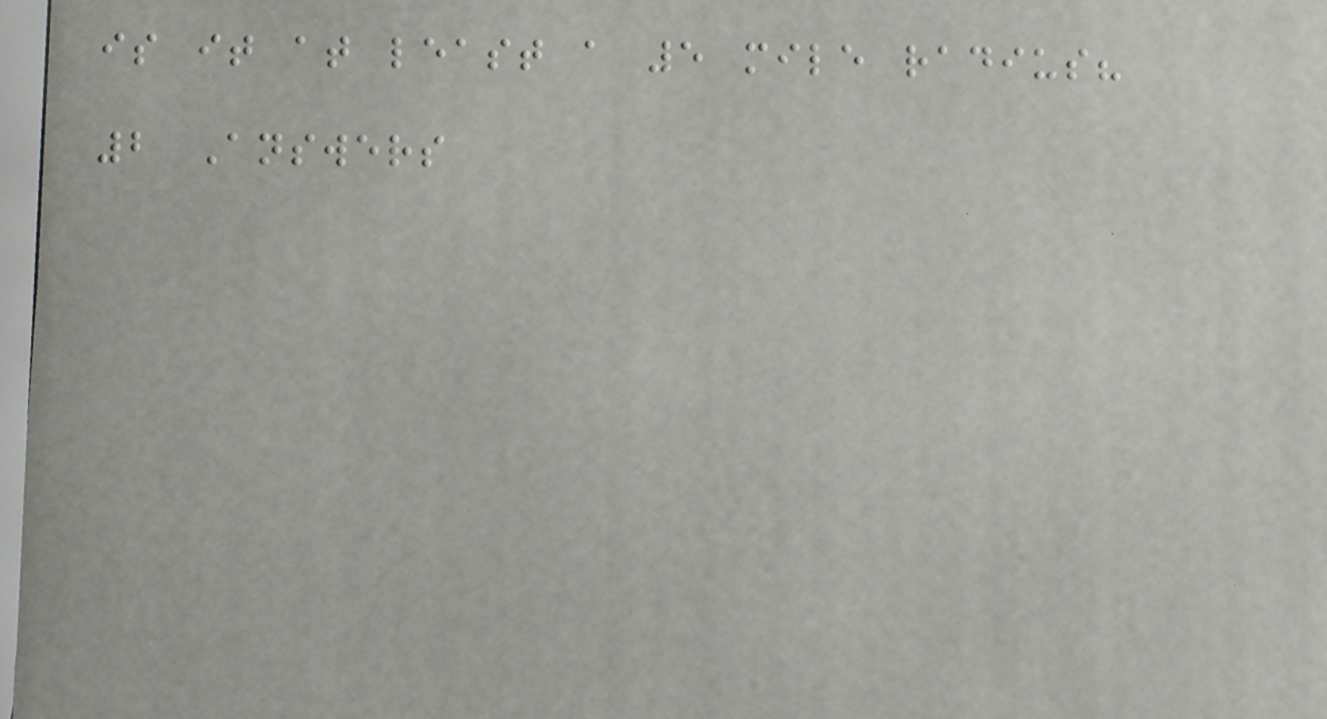is it at least a 5 mile radius?
2 Answers
